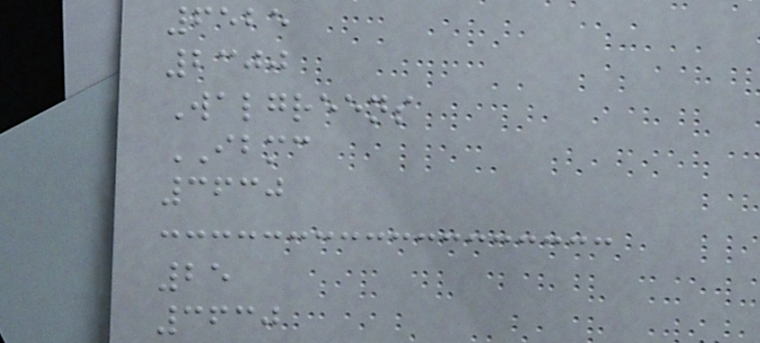6525
2300
Walgreens
IBMC
3630
25
3630
